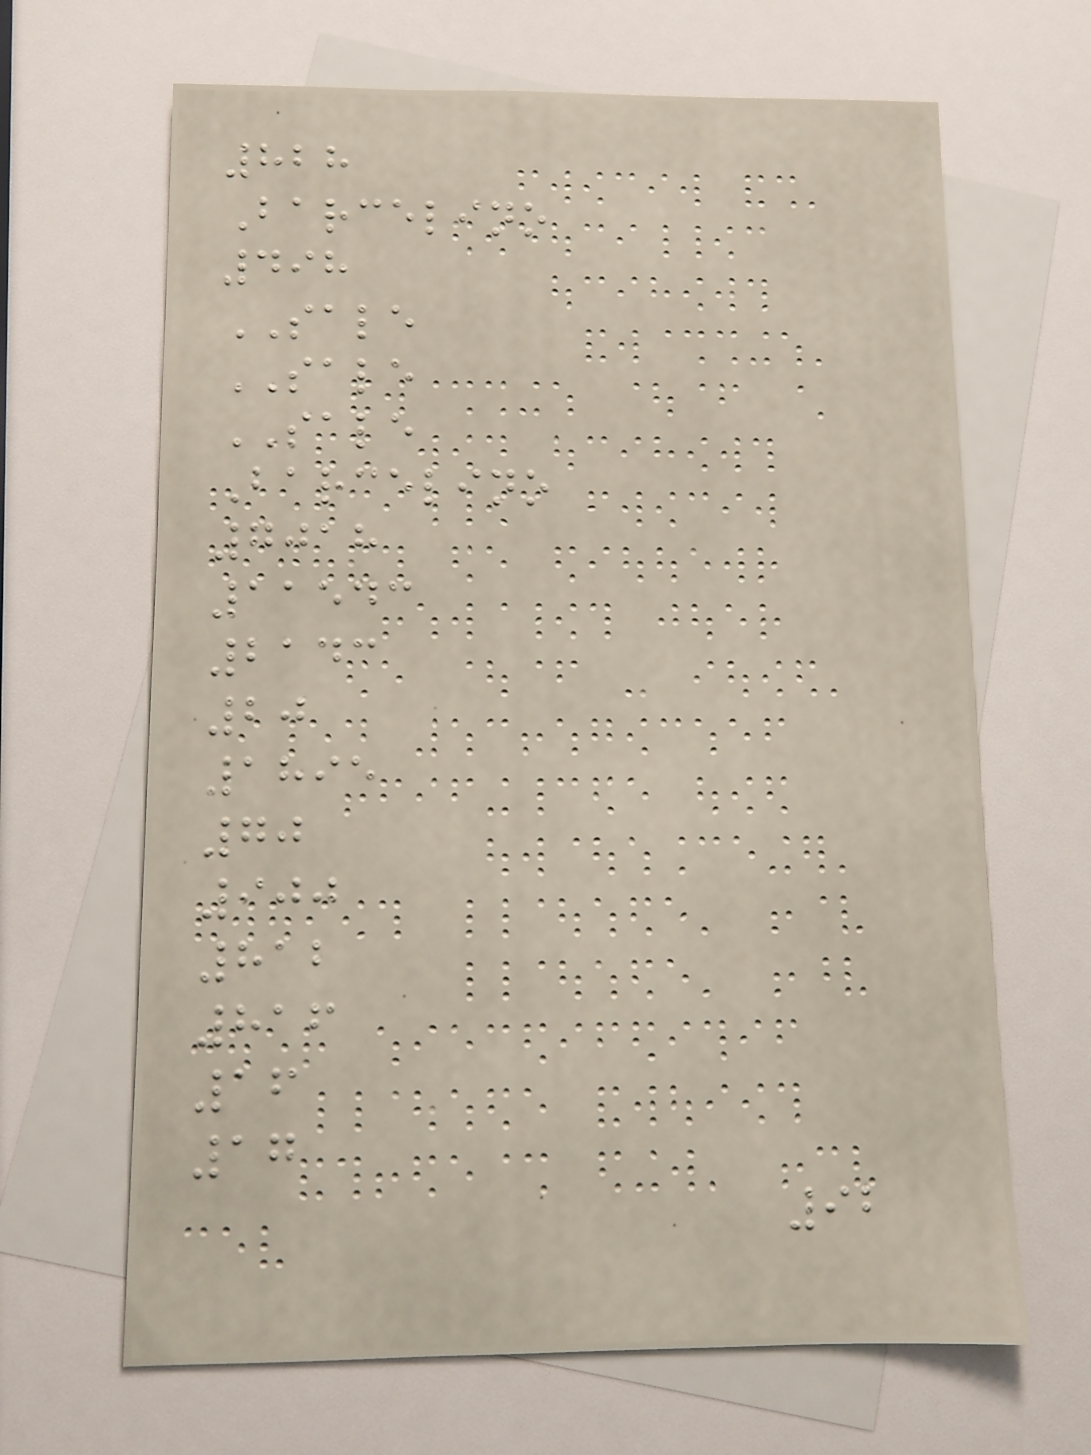828
Barcelino
498
SALE
SALE
SALE
Barcelino
7018
11543
2143
20
1895
70
900
812
816
16
17
92
